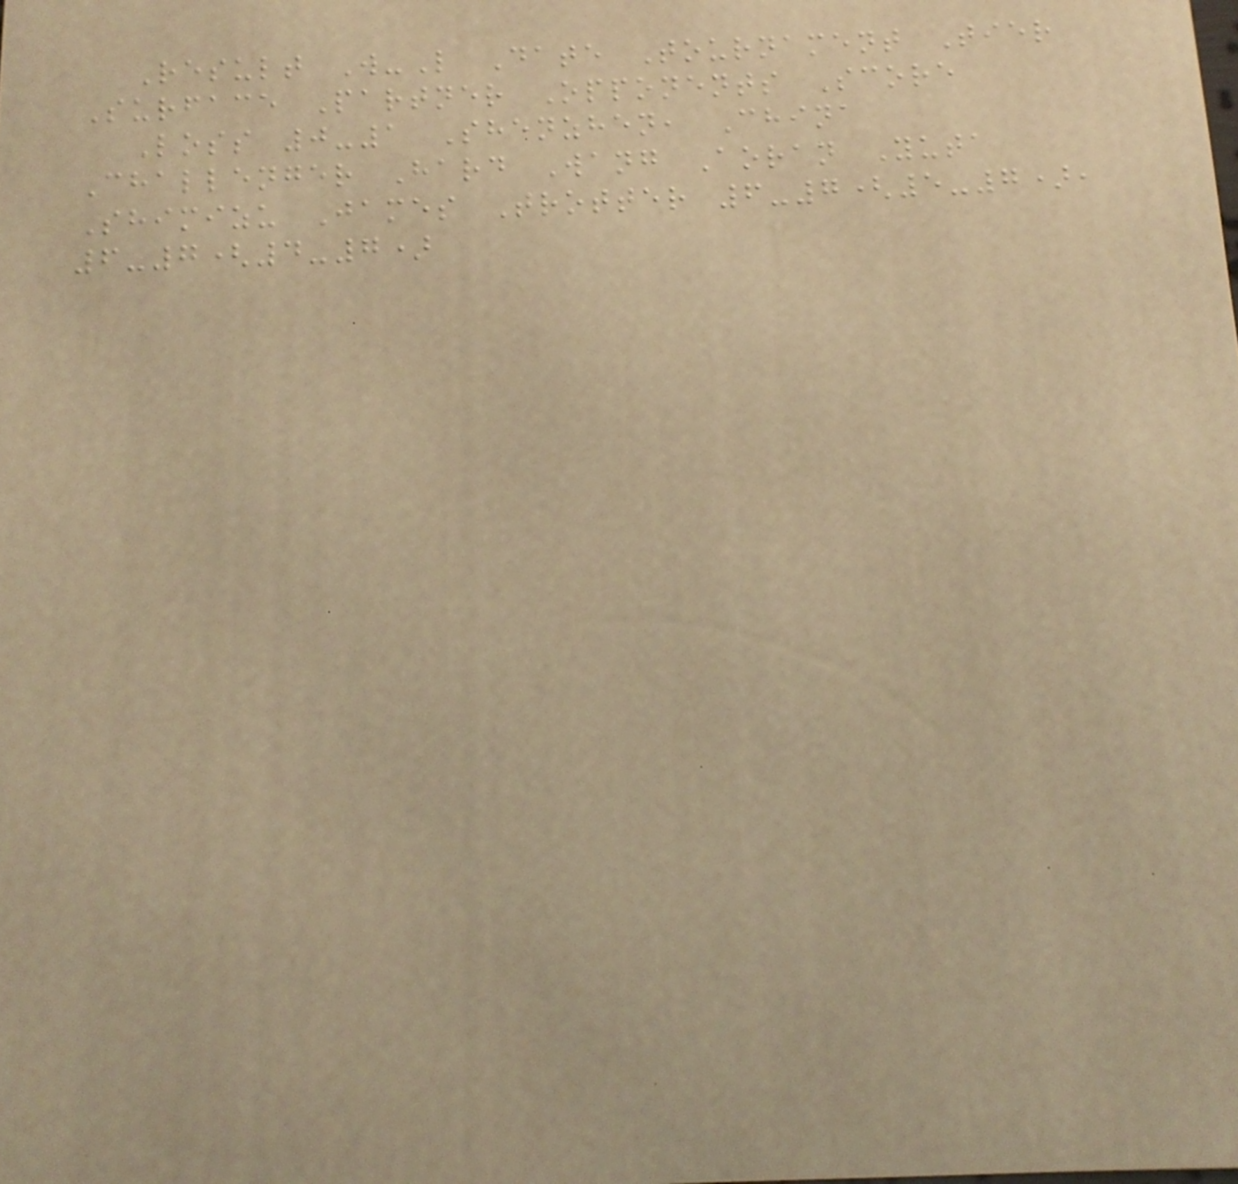Result W-L Date Tournament Tier
Surface Partner Opponents Score
Loss 0-1 Shenzhen, China
Challenger Hard Wang Aoran Yuta
Shimizu James Trotter 6-7(5-7),
6-7(4-7)
